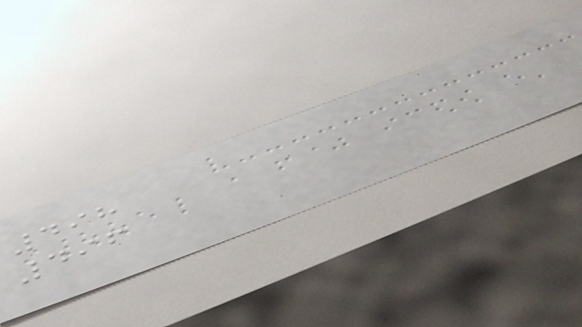498
496
